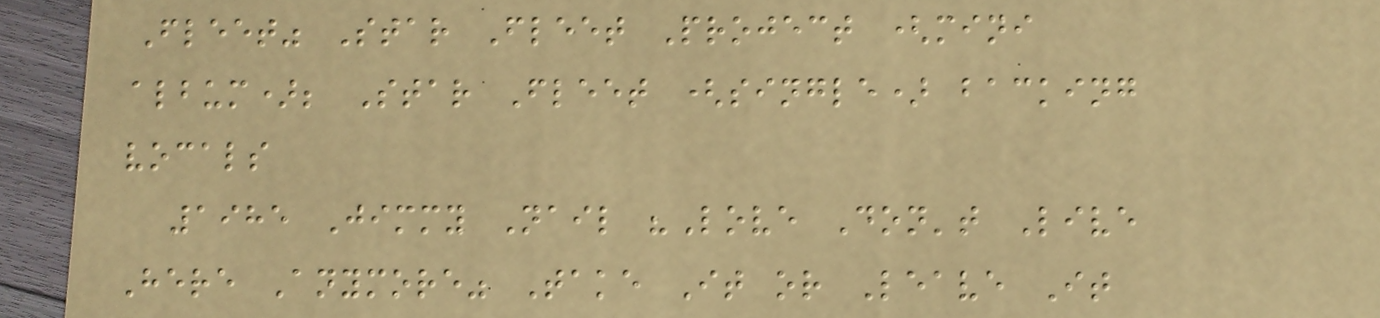Fleet" Star Fleet Project (mini
album); Star Fleet (single) backing
vocals
1985 Jimmy Nail "Love Don't Live
Here Anymore" Take It or Leave It
